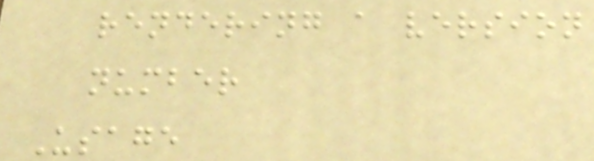rendering a version
number
Usage
